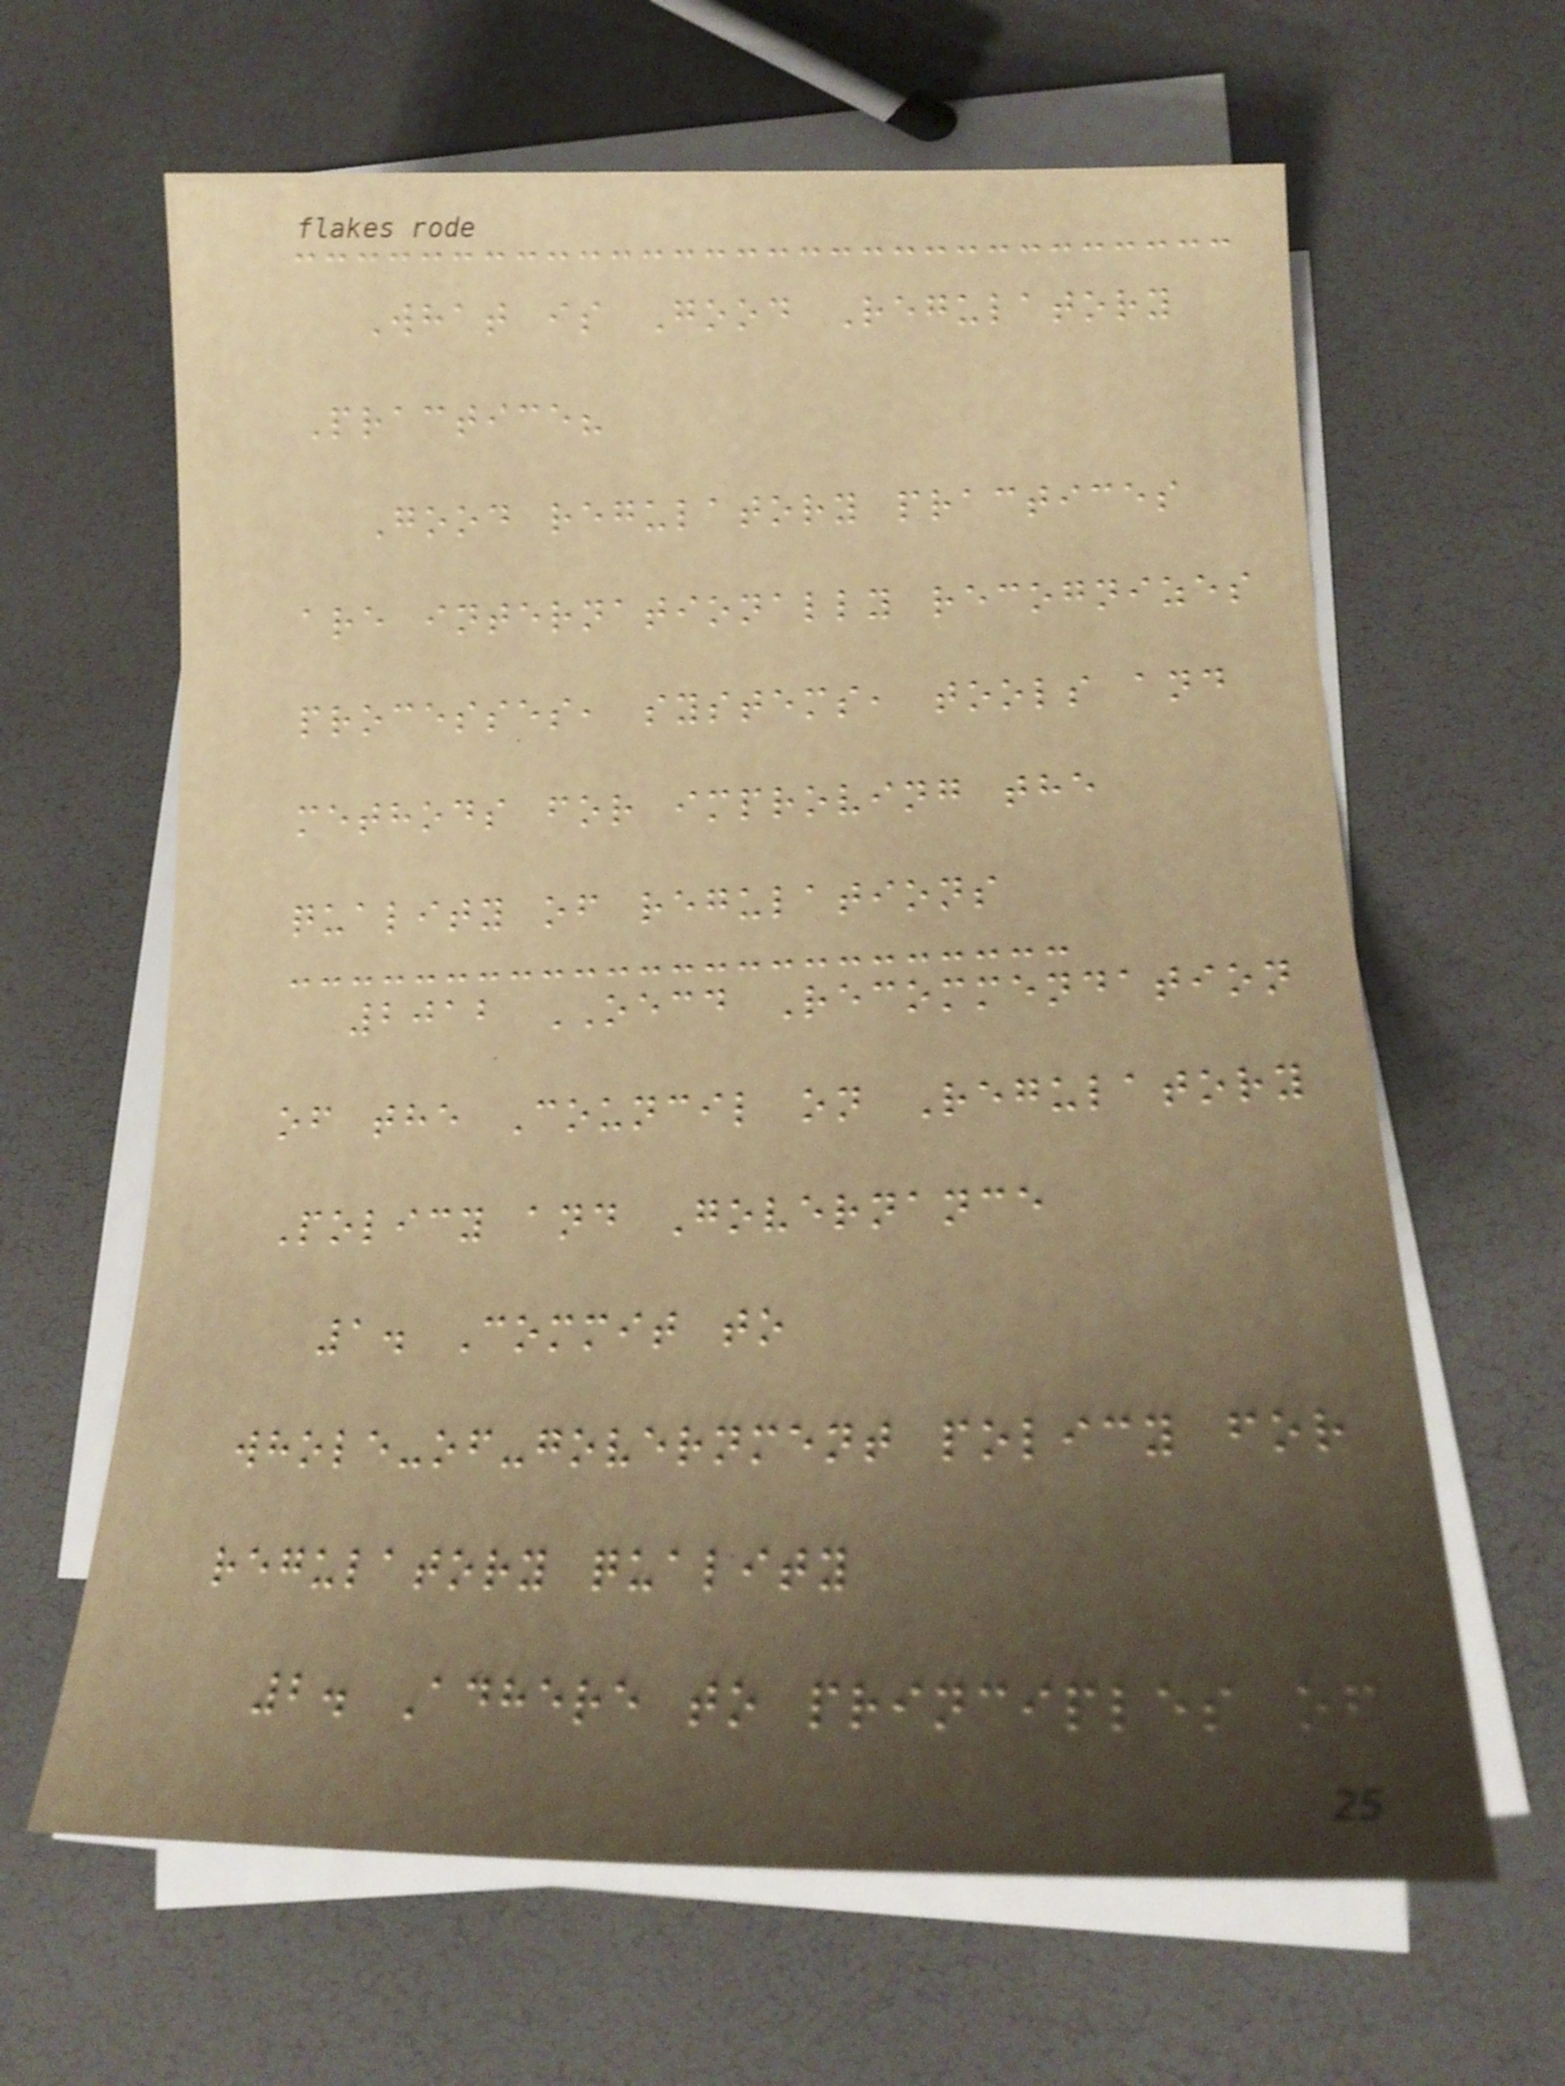What is Good Regulatory
Practice?
Good regulatory practices
are internationally recognizes
processes, systems, tools and
methods for improving the
quality of regulations
2012 OECD Recommendation
of the Council on Regulatory
Policy and Governance
1. Commit to
whole-of-government policy for
regulatory quality
2. Adhere to principles of
